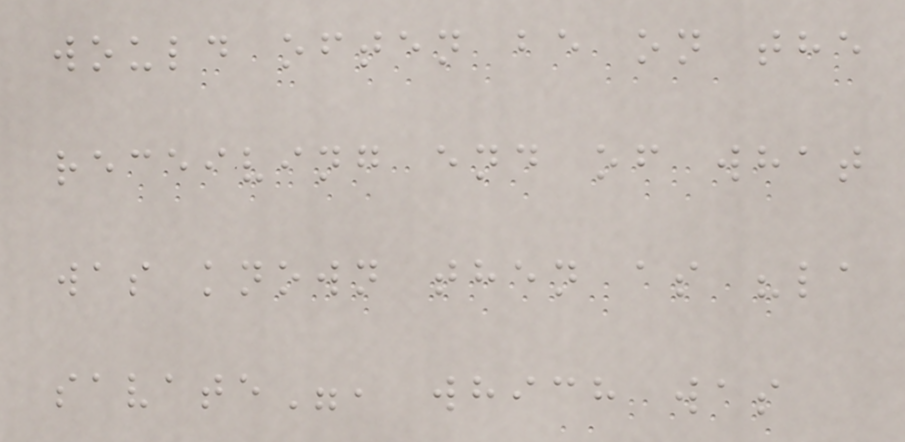would often be on the
receiving end of what
was known then as "la
savate", which was
